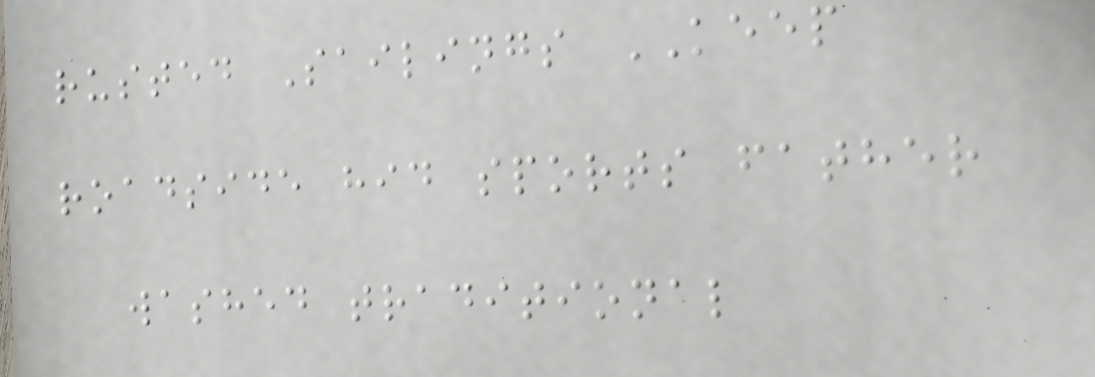rusted Sailings KEEP
roadside hid sports father
washed traditional
